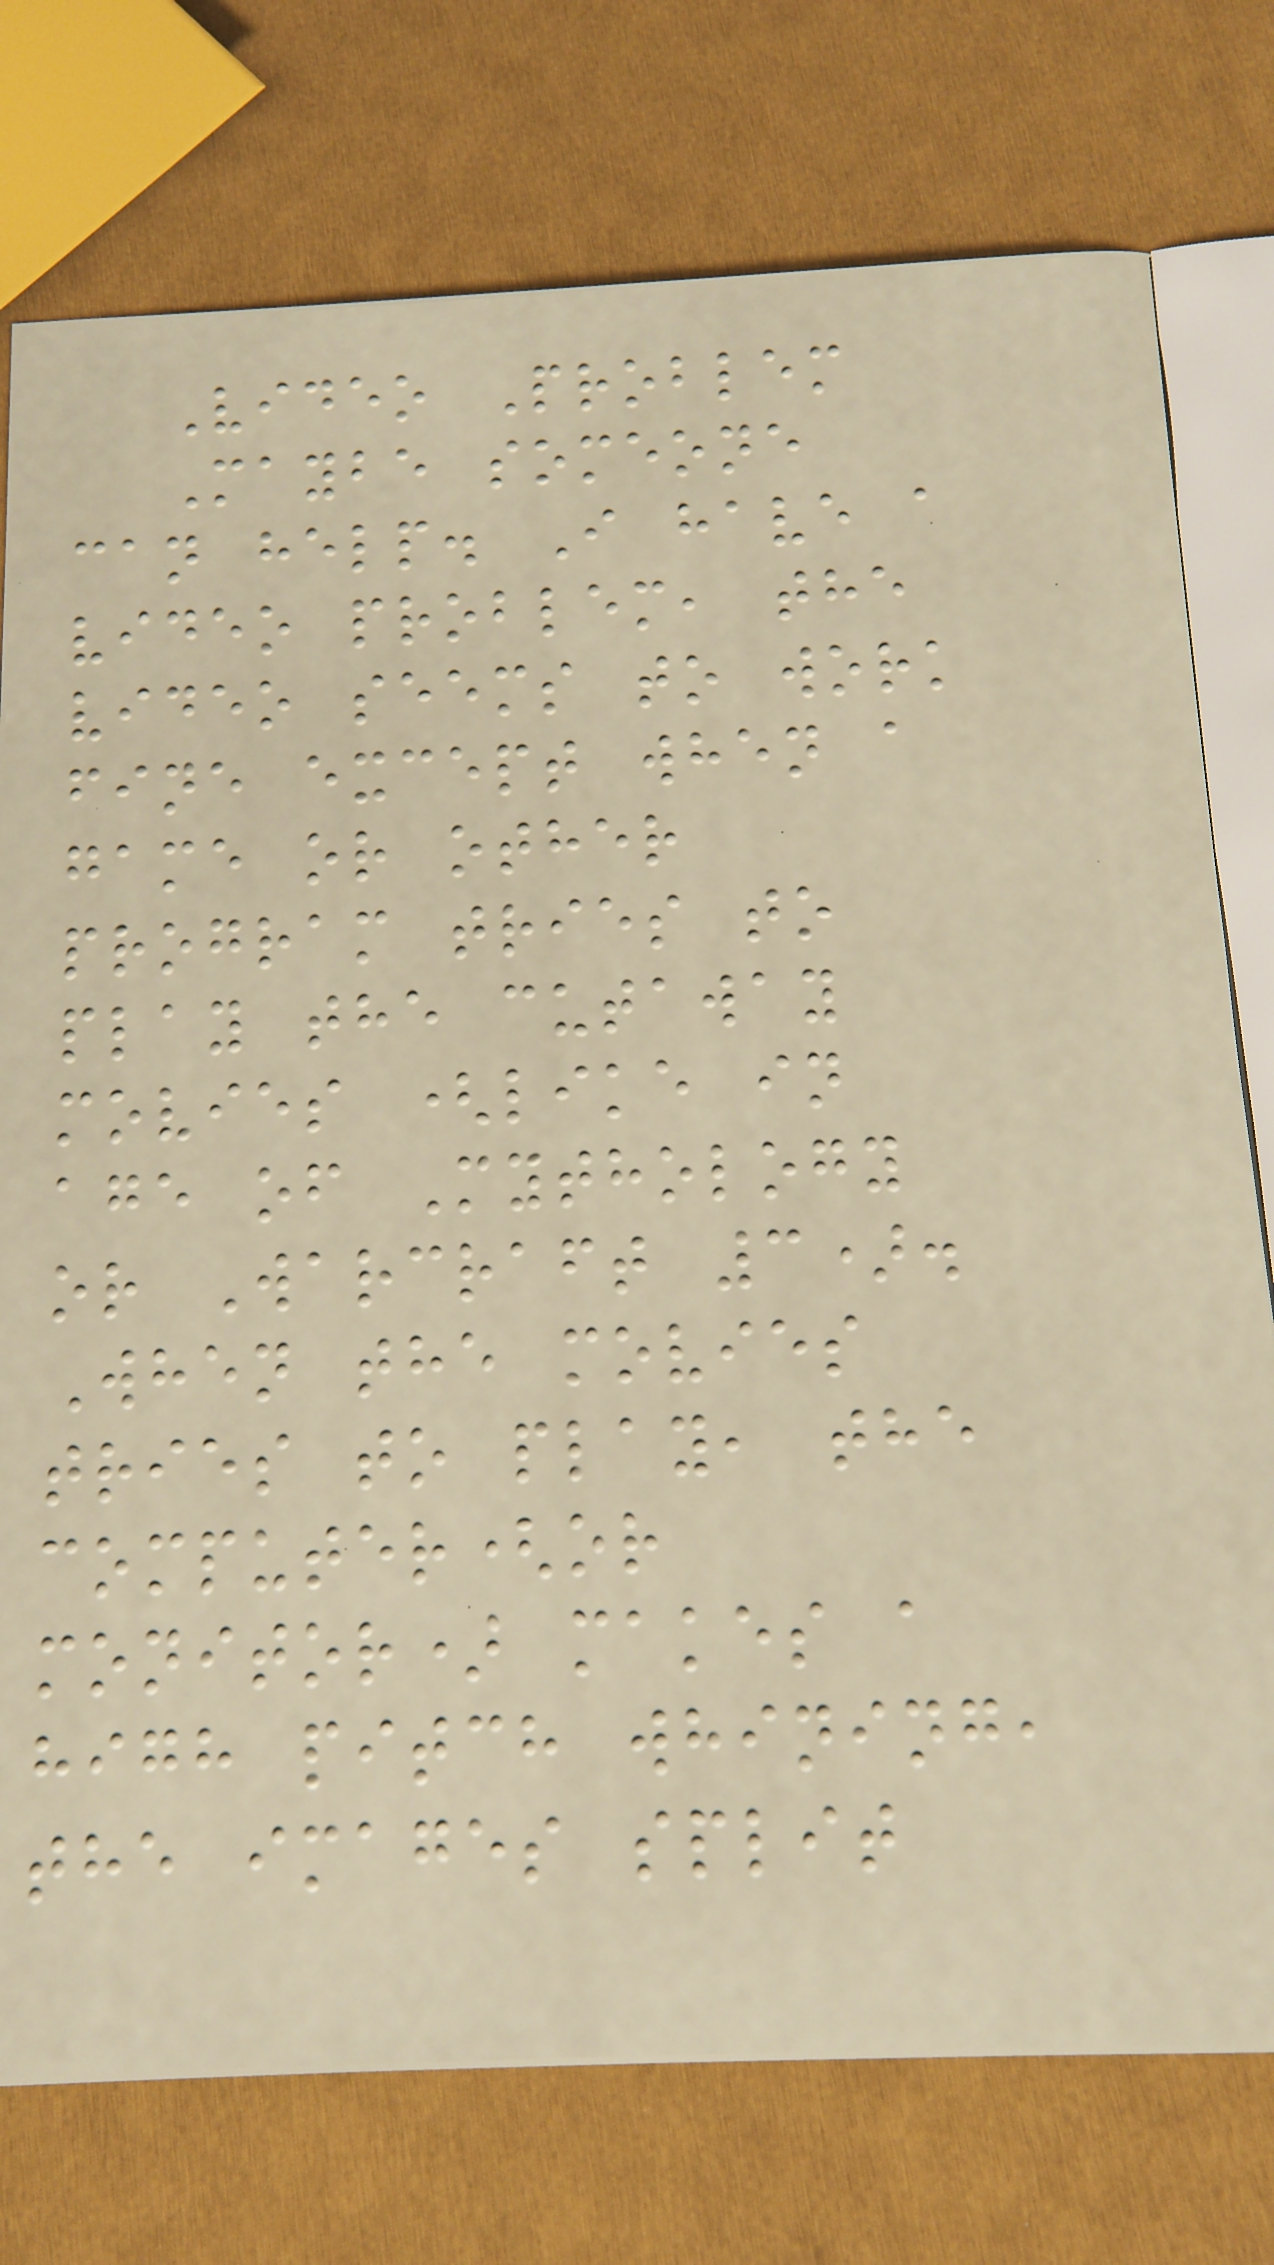Video Problem
Maybe someone
can help. I have a
video problem, the
video seems to work
fine except when a
game or other
program tries to
play the cutaway
movies (like in
age of Mythology
or Warcraft 3).
When the movies
tries to play, the
computer(or
monitor) makes a
high pitch whining,
the images split
